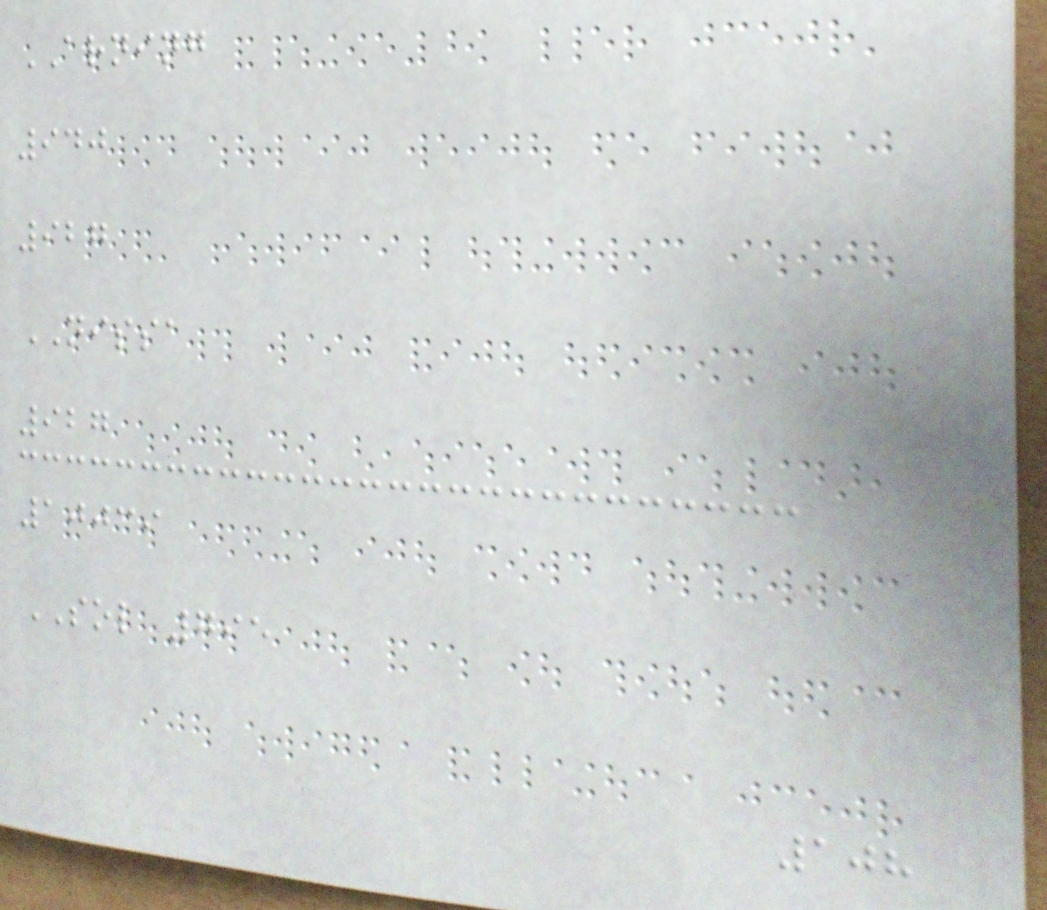ARNING
940
927
NISSA
927
10039
SOL 795
108
